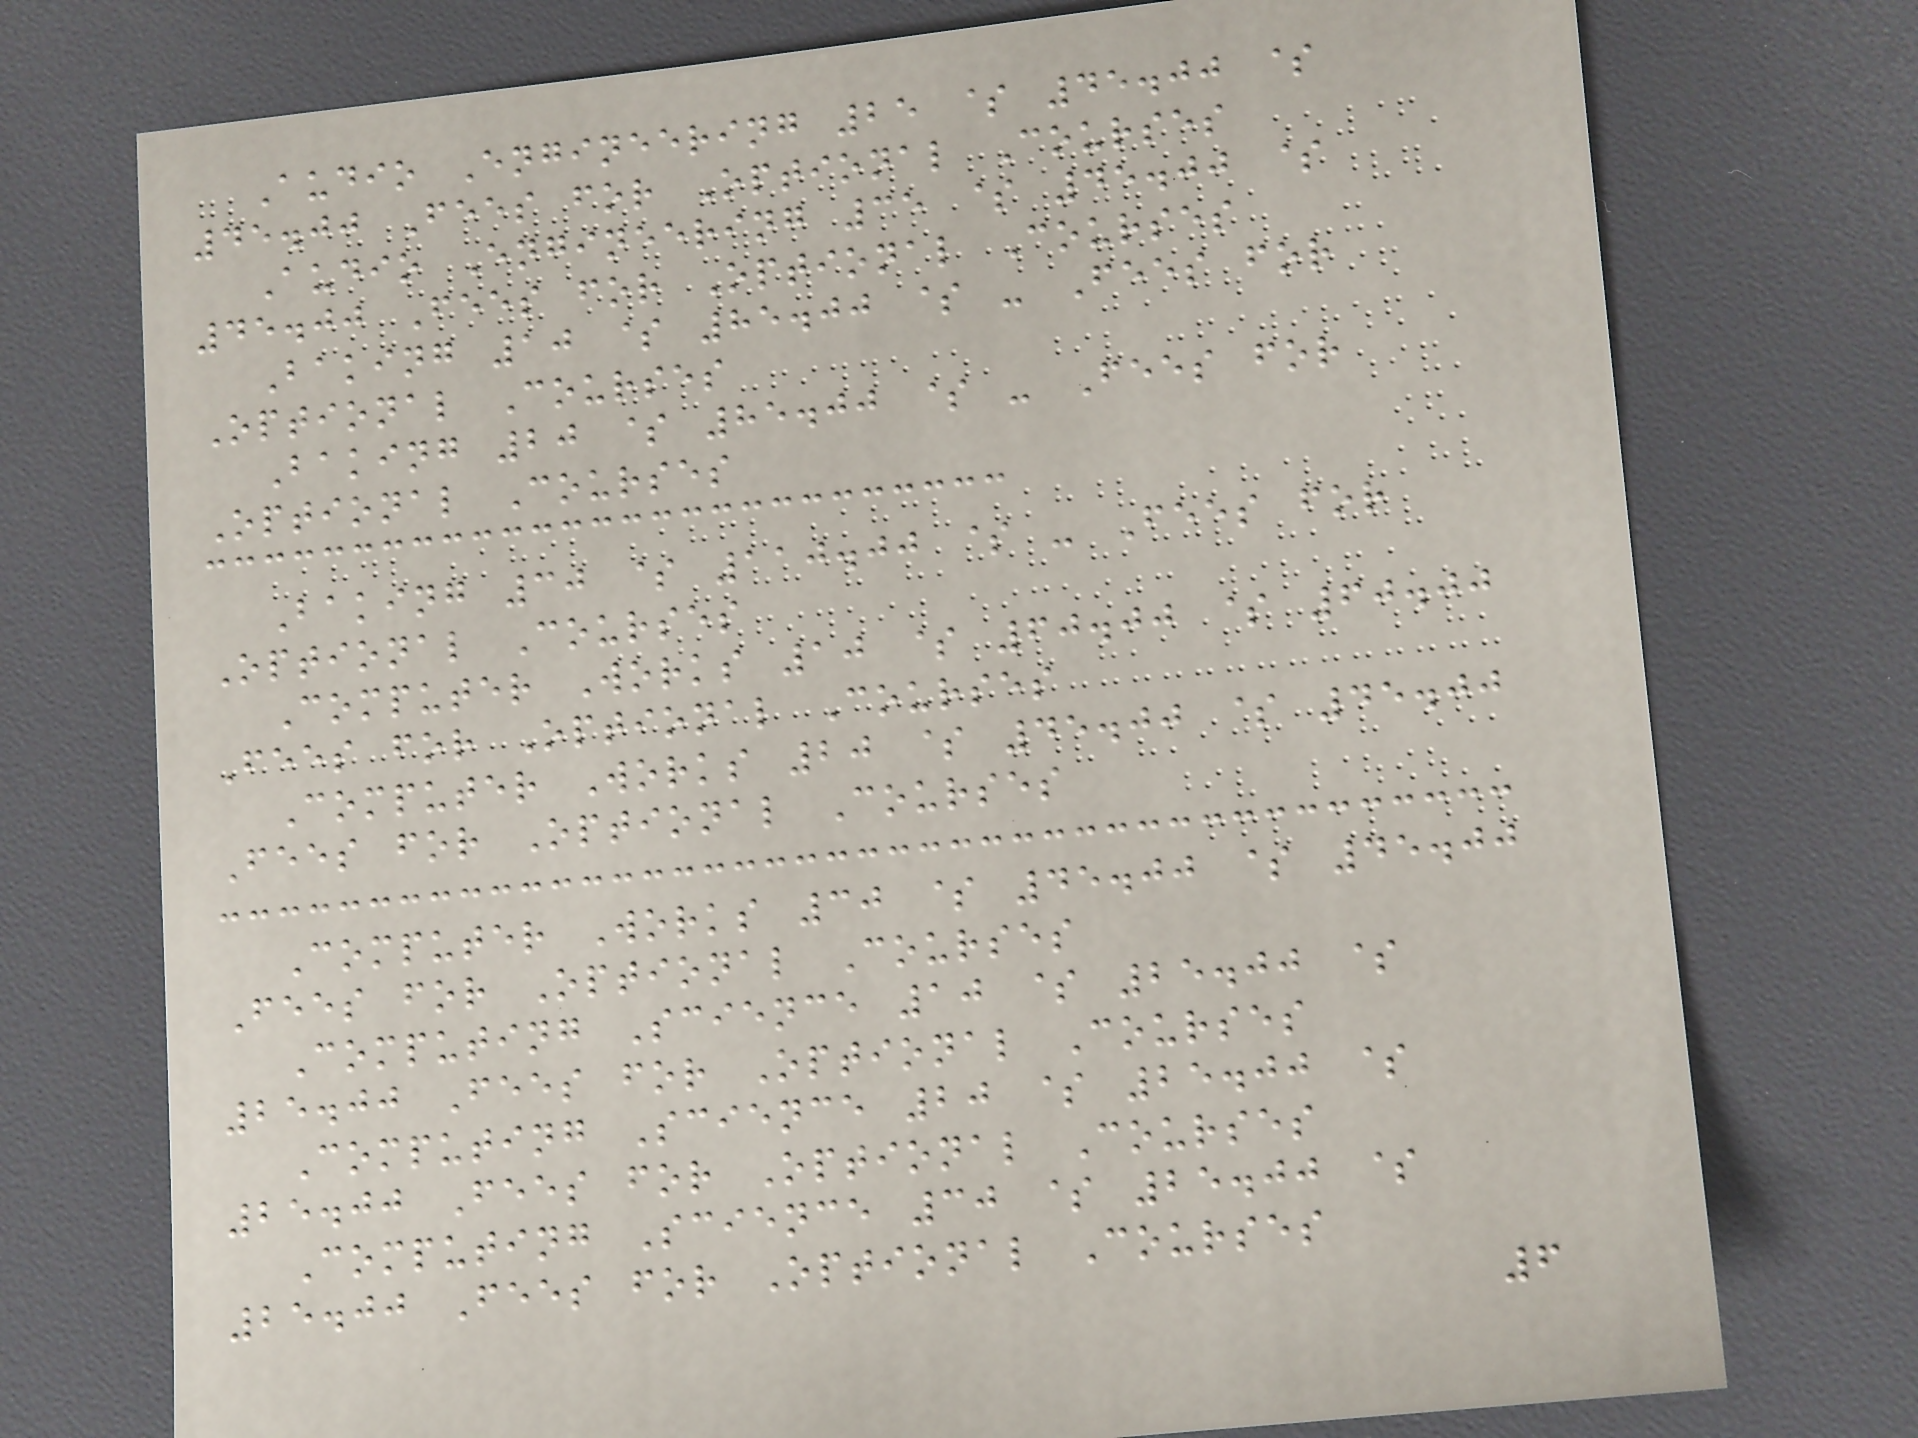Audio Engineering 25 $ 45.00 $
45.00 Fees for Optional Courses
Audio Engineering 35 $ 45.00 $
45.00 Fees for Optional Courses
Baking 10 $ 85.00 $ - Fees for
Optional Courses
Baking 20 $ 85.00 $ - Fees for
Optional Courses
Baking 30 $ 110.00 $ - Fees for
Optional Courses
Computer Works 10 $ 60.00 $ 60.00
Fees for Optional Courses
Computer Works 20 $ 45.00 $ 45.00
Fees for Optional Courses
Computer Works 30 $ 45.00 $ 45.00
Fees for Optional Courses
Computing Science 10 $ 25.00 $
25.00 Fees for Optional Courses
Computing Science 20 $ 25.00 $
25.00 Fees for Optional Courses
Computing Science 30 $ 25.00 $
25.00 Fees for Optional Courses
6
